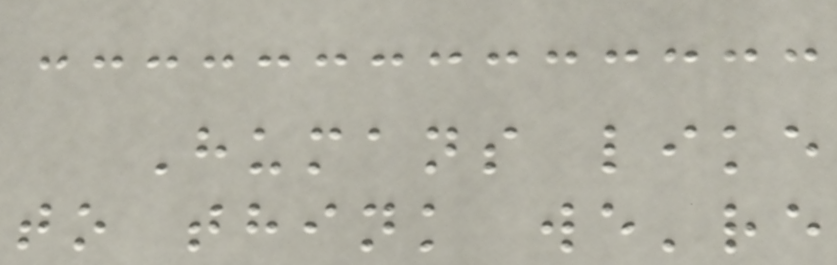Humans like
to think we're
